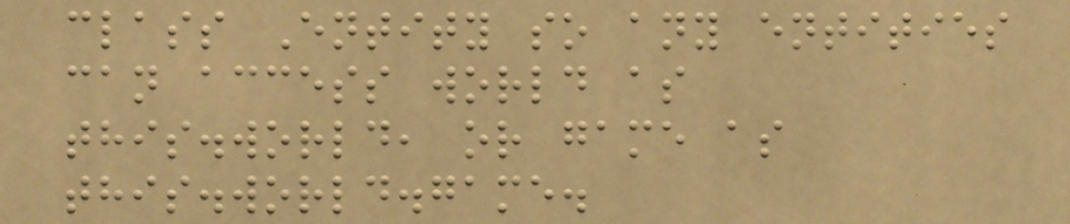class Entity so any entities
can access world as
this.world, or game as
this.world.game.
